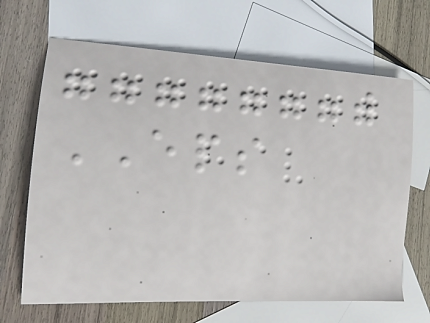EPS
